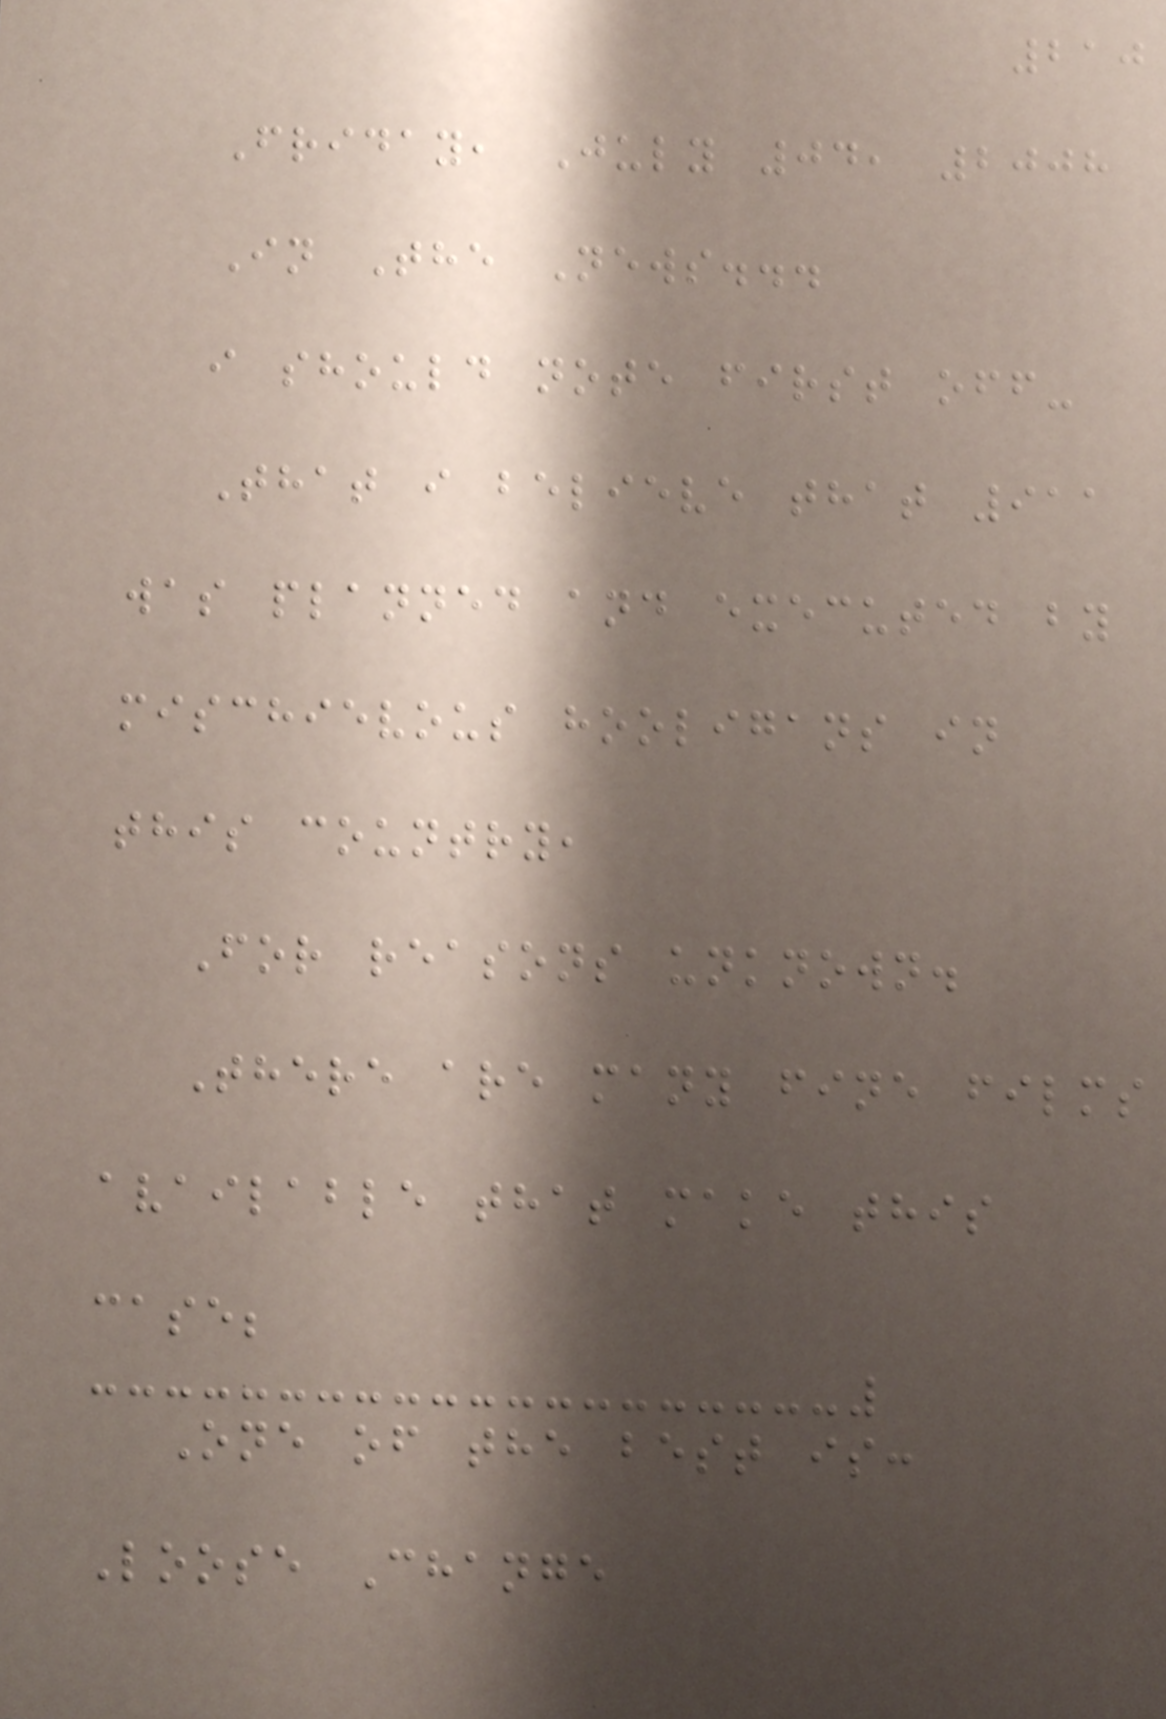210
Friday, July 04, 2008
In The News...
i should note first off-
That i believe that 911
was planned and executed by
mischievous hooligans in
this country,
For reasons unknown.
There are many fine films
available that make this
case;
One of the best is:
Loose Change
